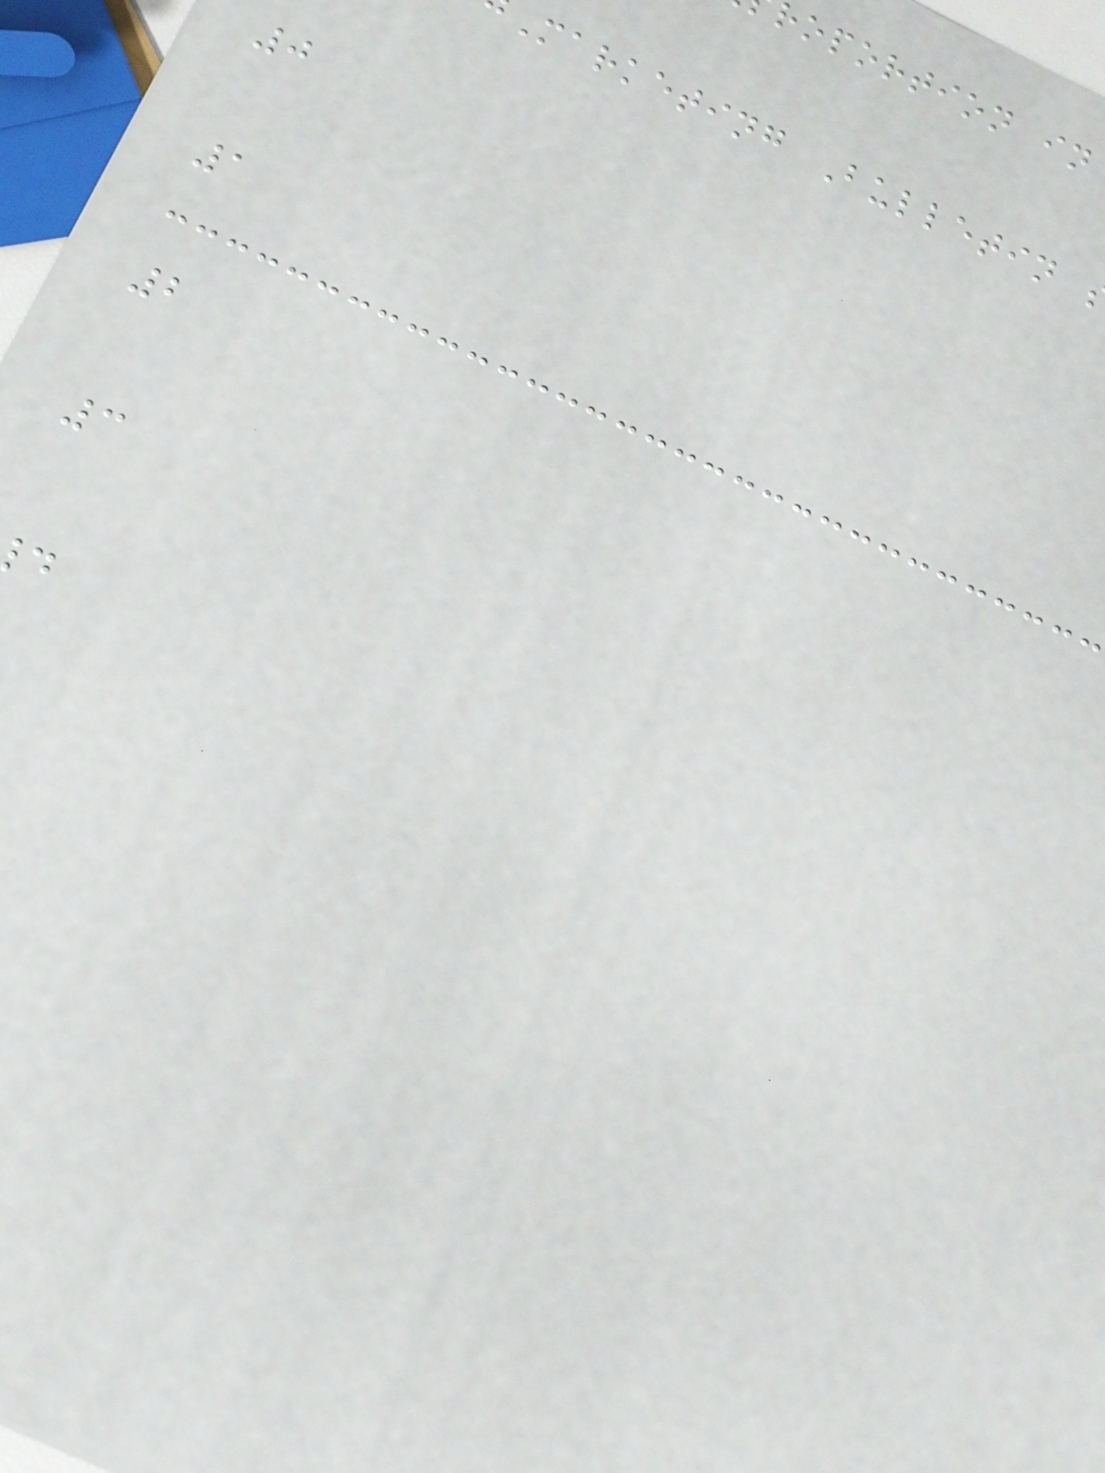roportion in
Marketing Bulletin
0
1
2
3
